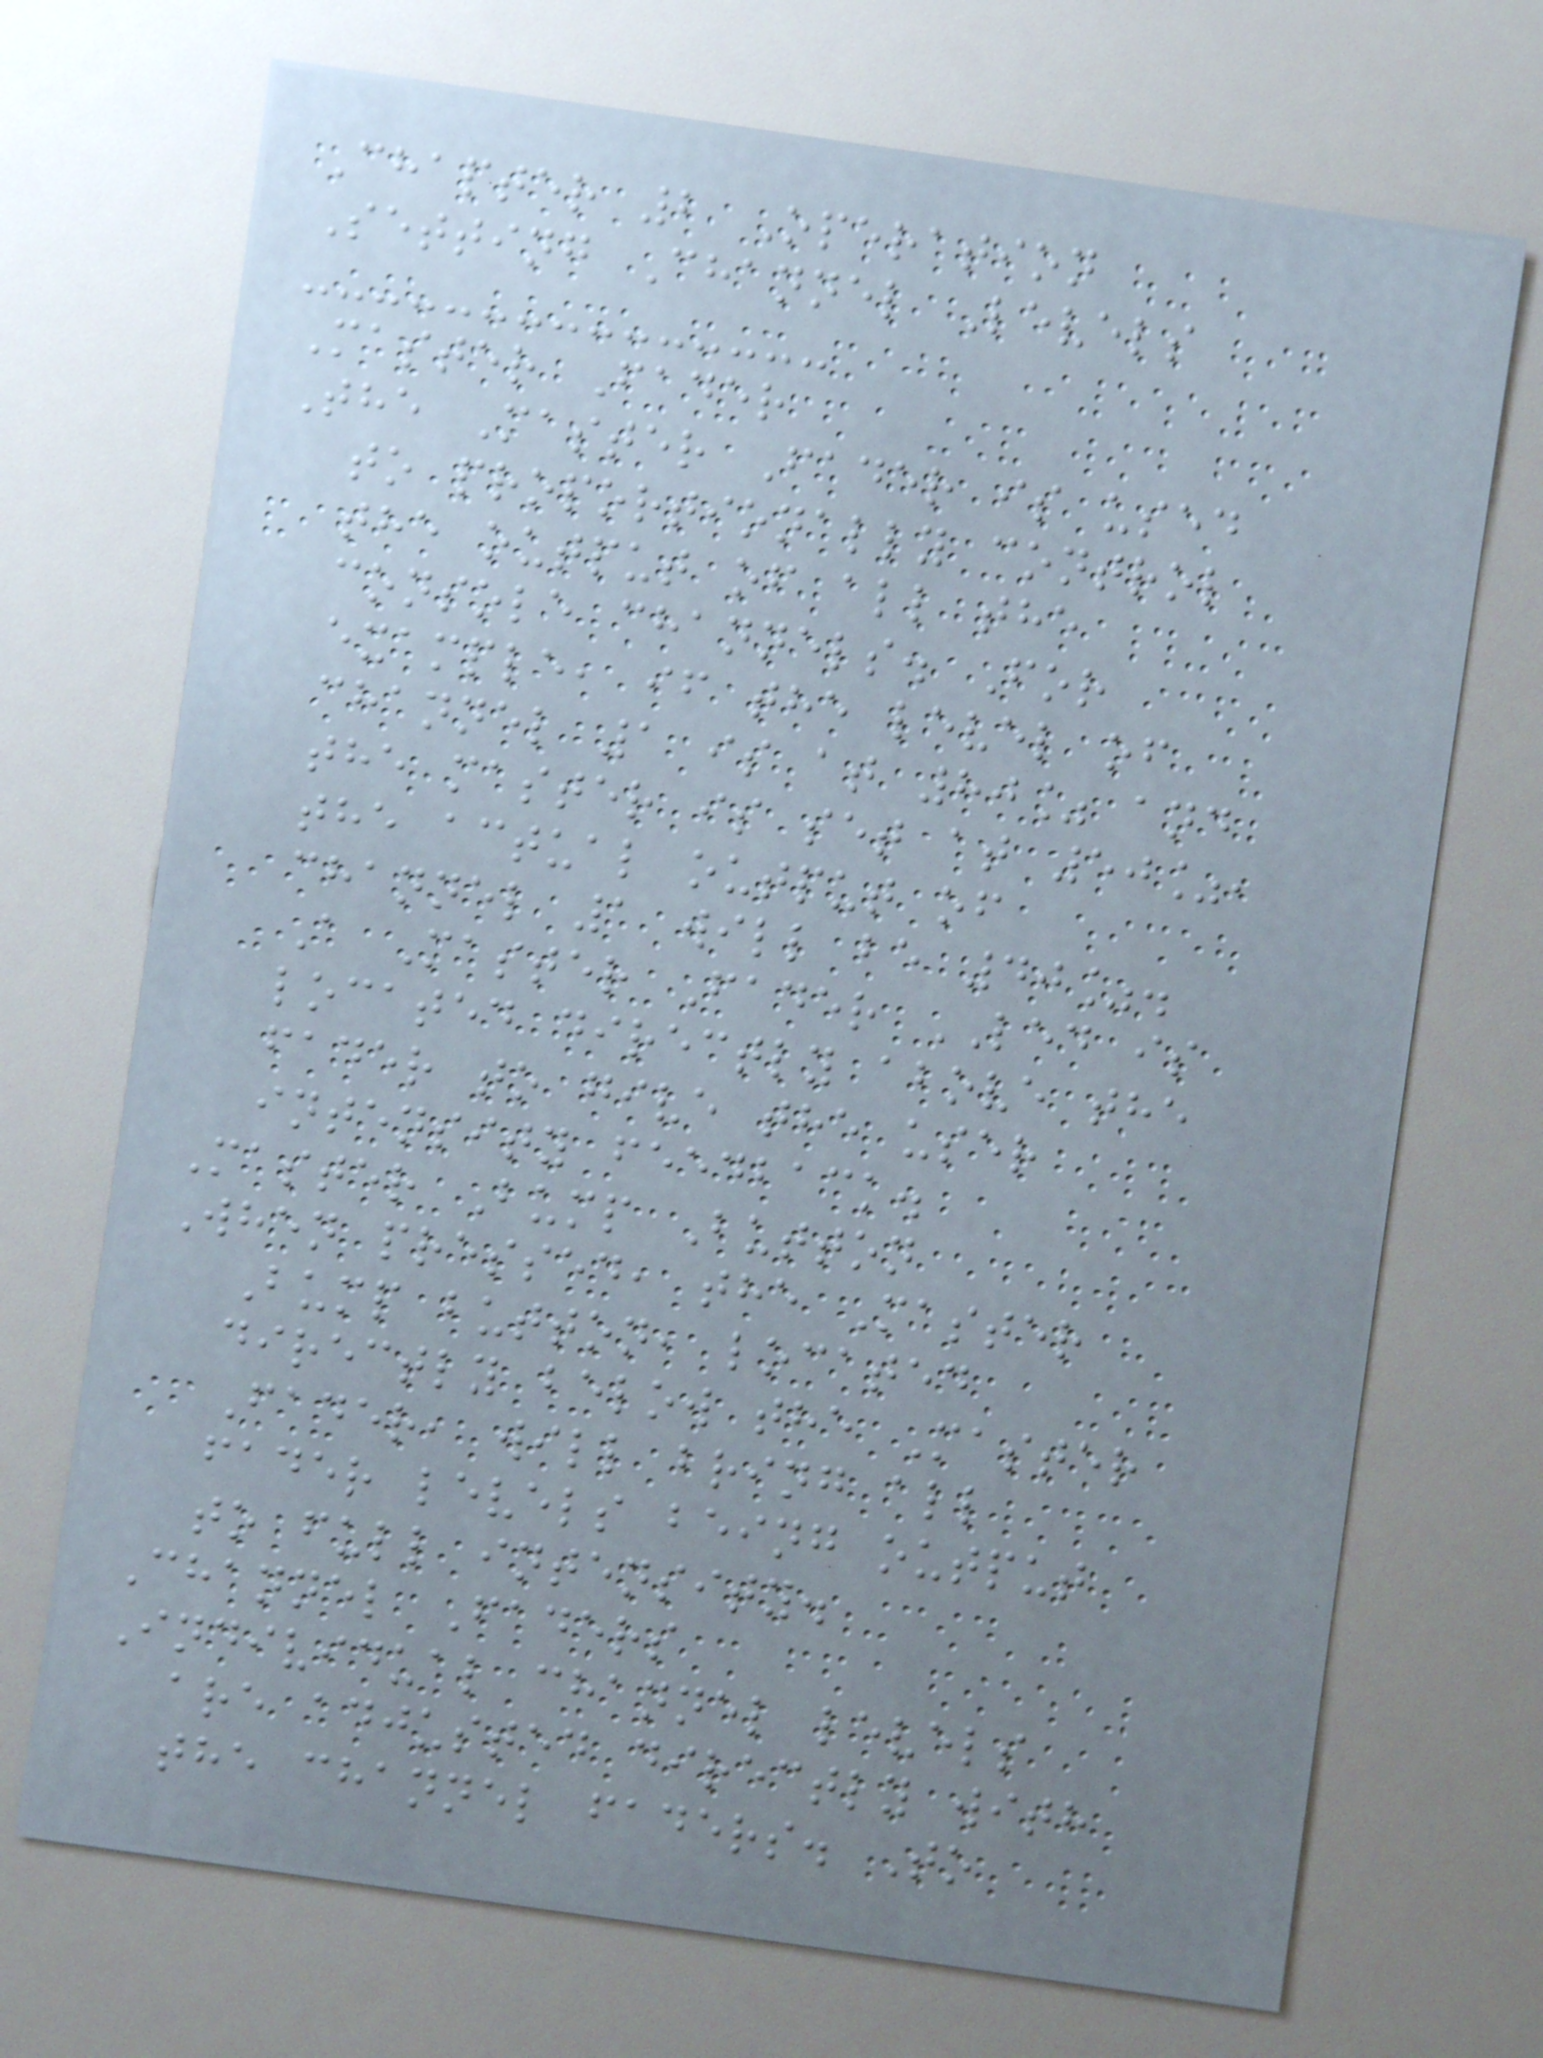Chapter 2 Operation
Setting Channel Levels
Master Fader
The Master Fader is used
to proportionally control
the output of all the
console channels. For
example, if the level of
channel 1 is at 80% and
the master is set at 50%,
the actual output of
channel 1 will be 40%.
A Master Fader LED is
located directly above the
fader to give the user
intensity feedback.
Master Bump Button
When pressed, the Master
Bump button, located
directly below the Master
Fader, will bring all
fader levels being output
to full intensity.
Channel Faders
Individual channel levels
are adjusted directly with
the channel faders. To
